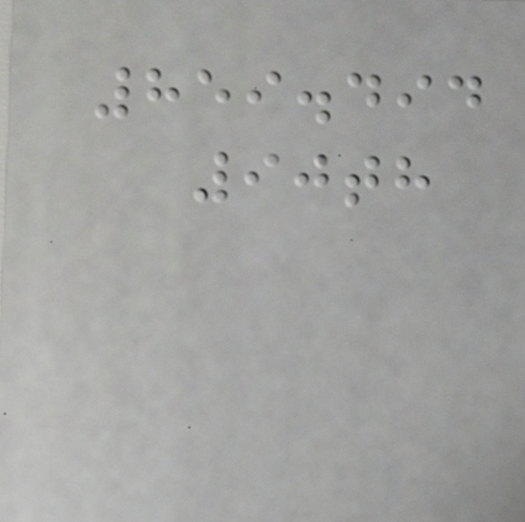859.494
90th
